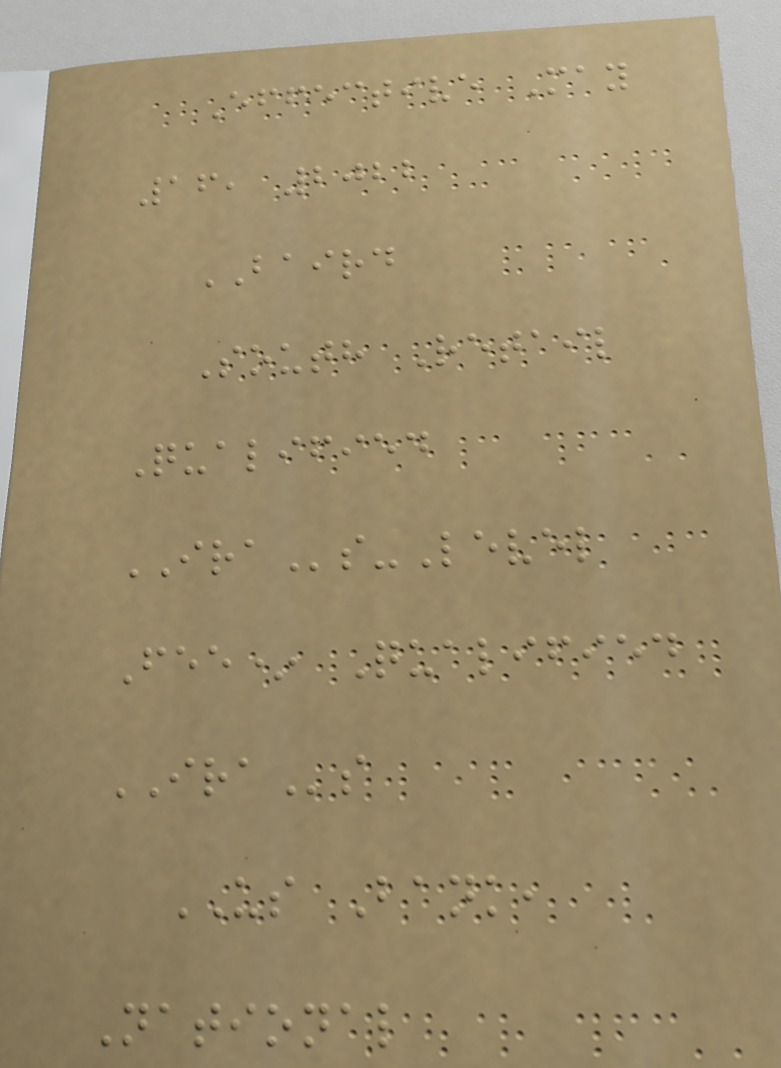Effective May
16, 2022
BAIRD
South Retail
Qualified
IRAs-Level
Fee* Qualified
IRAs
US Bank,
National
